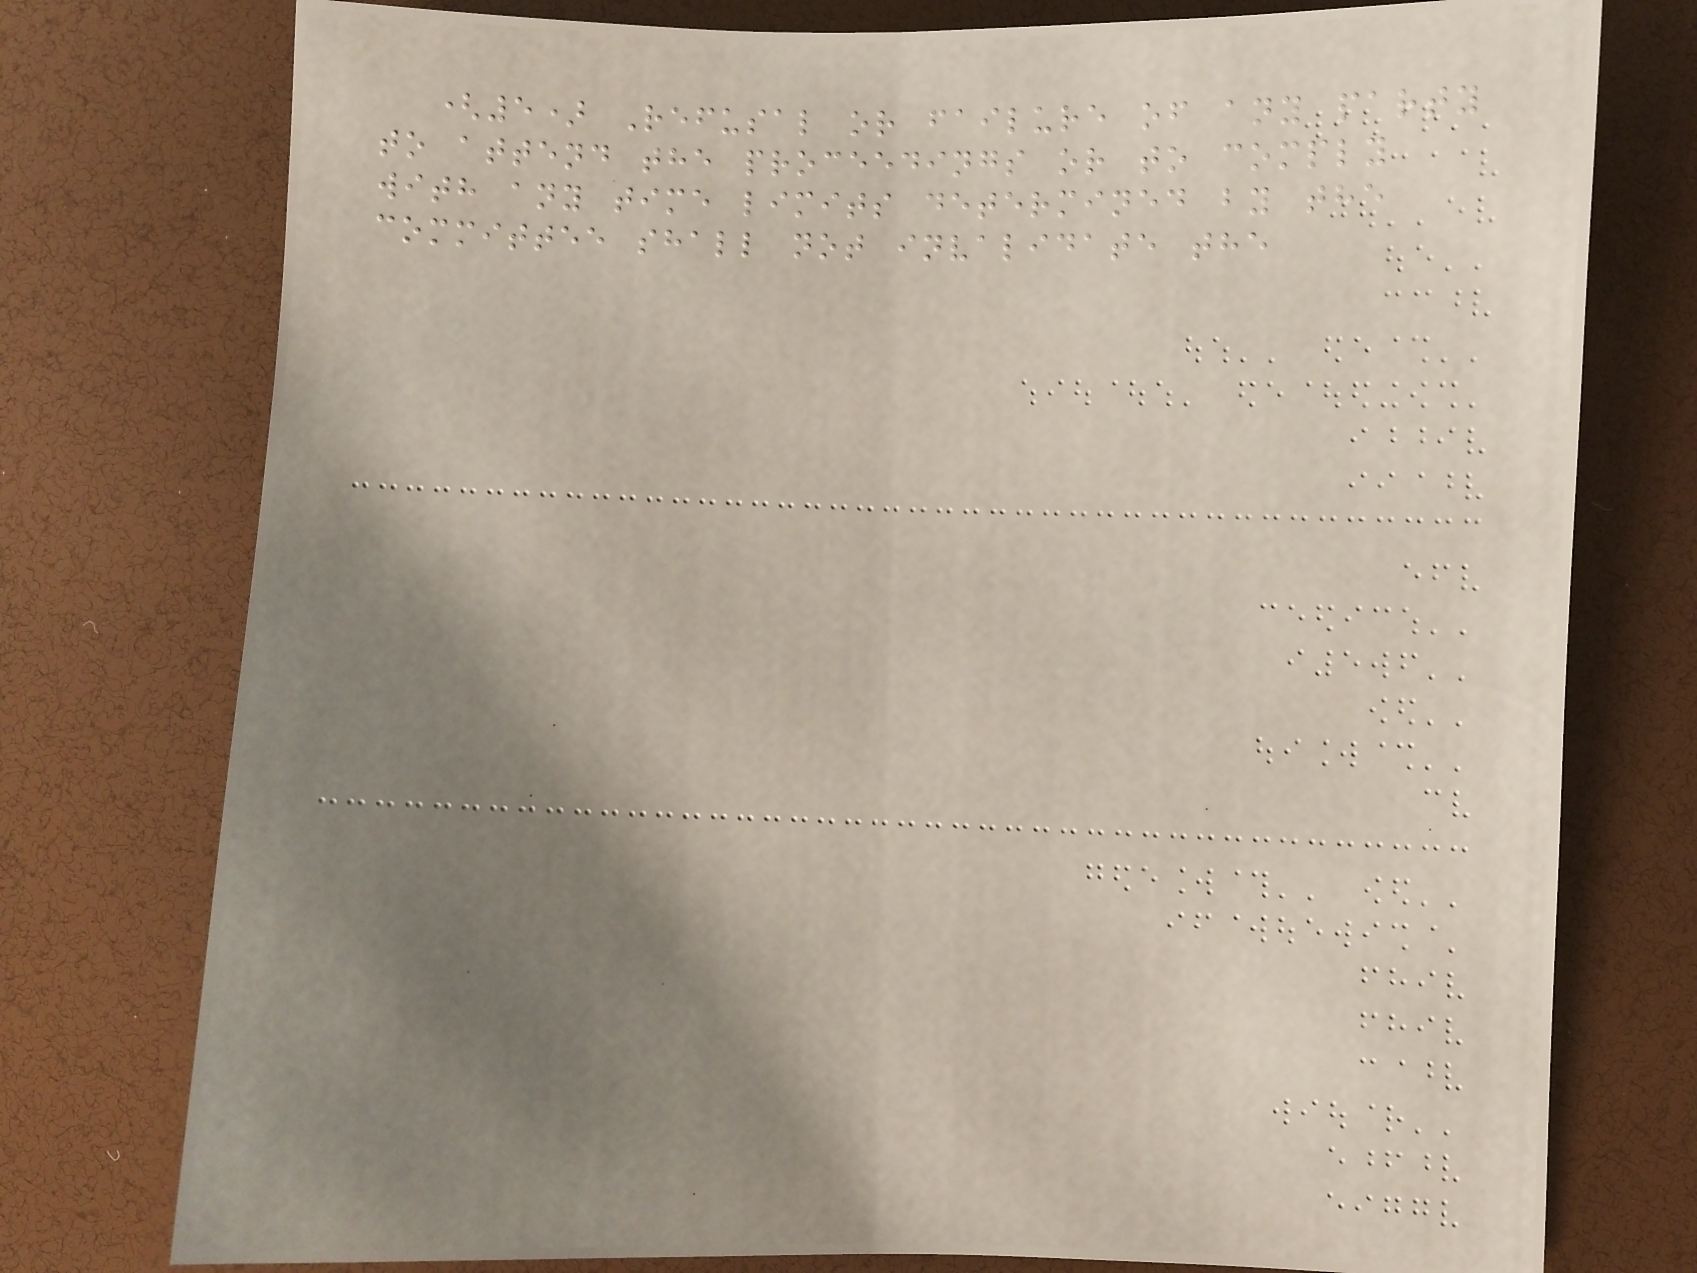(5) Refusal or failure of any party
to attend the proceedings or to comply
with any time limits determined by the
committee shall not invalidate the
